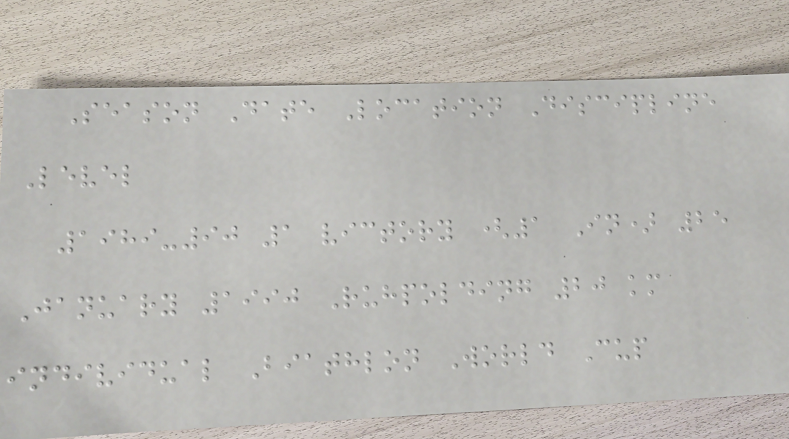Season Date Location Discipline
Level
1989-90 1 victory (1 In) 25
January 1990 Ruhpolding 20 km
individual Biathlon World Cup
